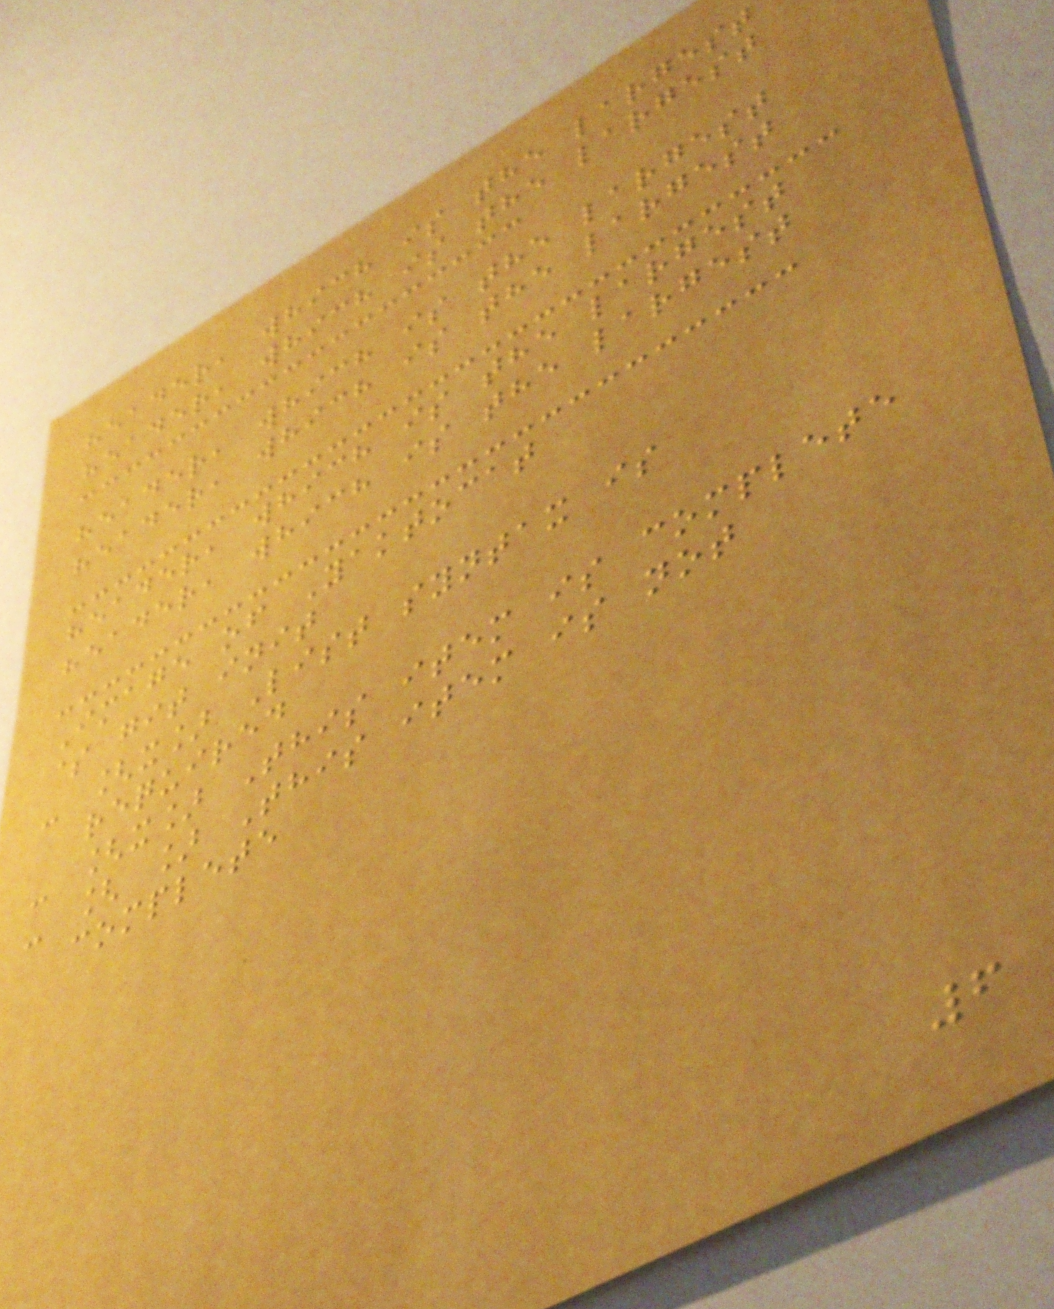header, which is the largest
header, which is the largest
header, which is the largest
header, which is the largest
header, which is the largest
header, which is the largest
Image of Yaktocat
$ git init
- [x] List syntax is
required
- [x] This item is complete
- [ ] This item is not
complete
6
